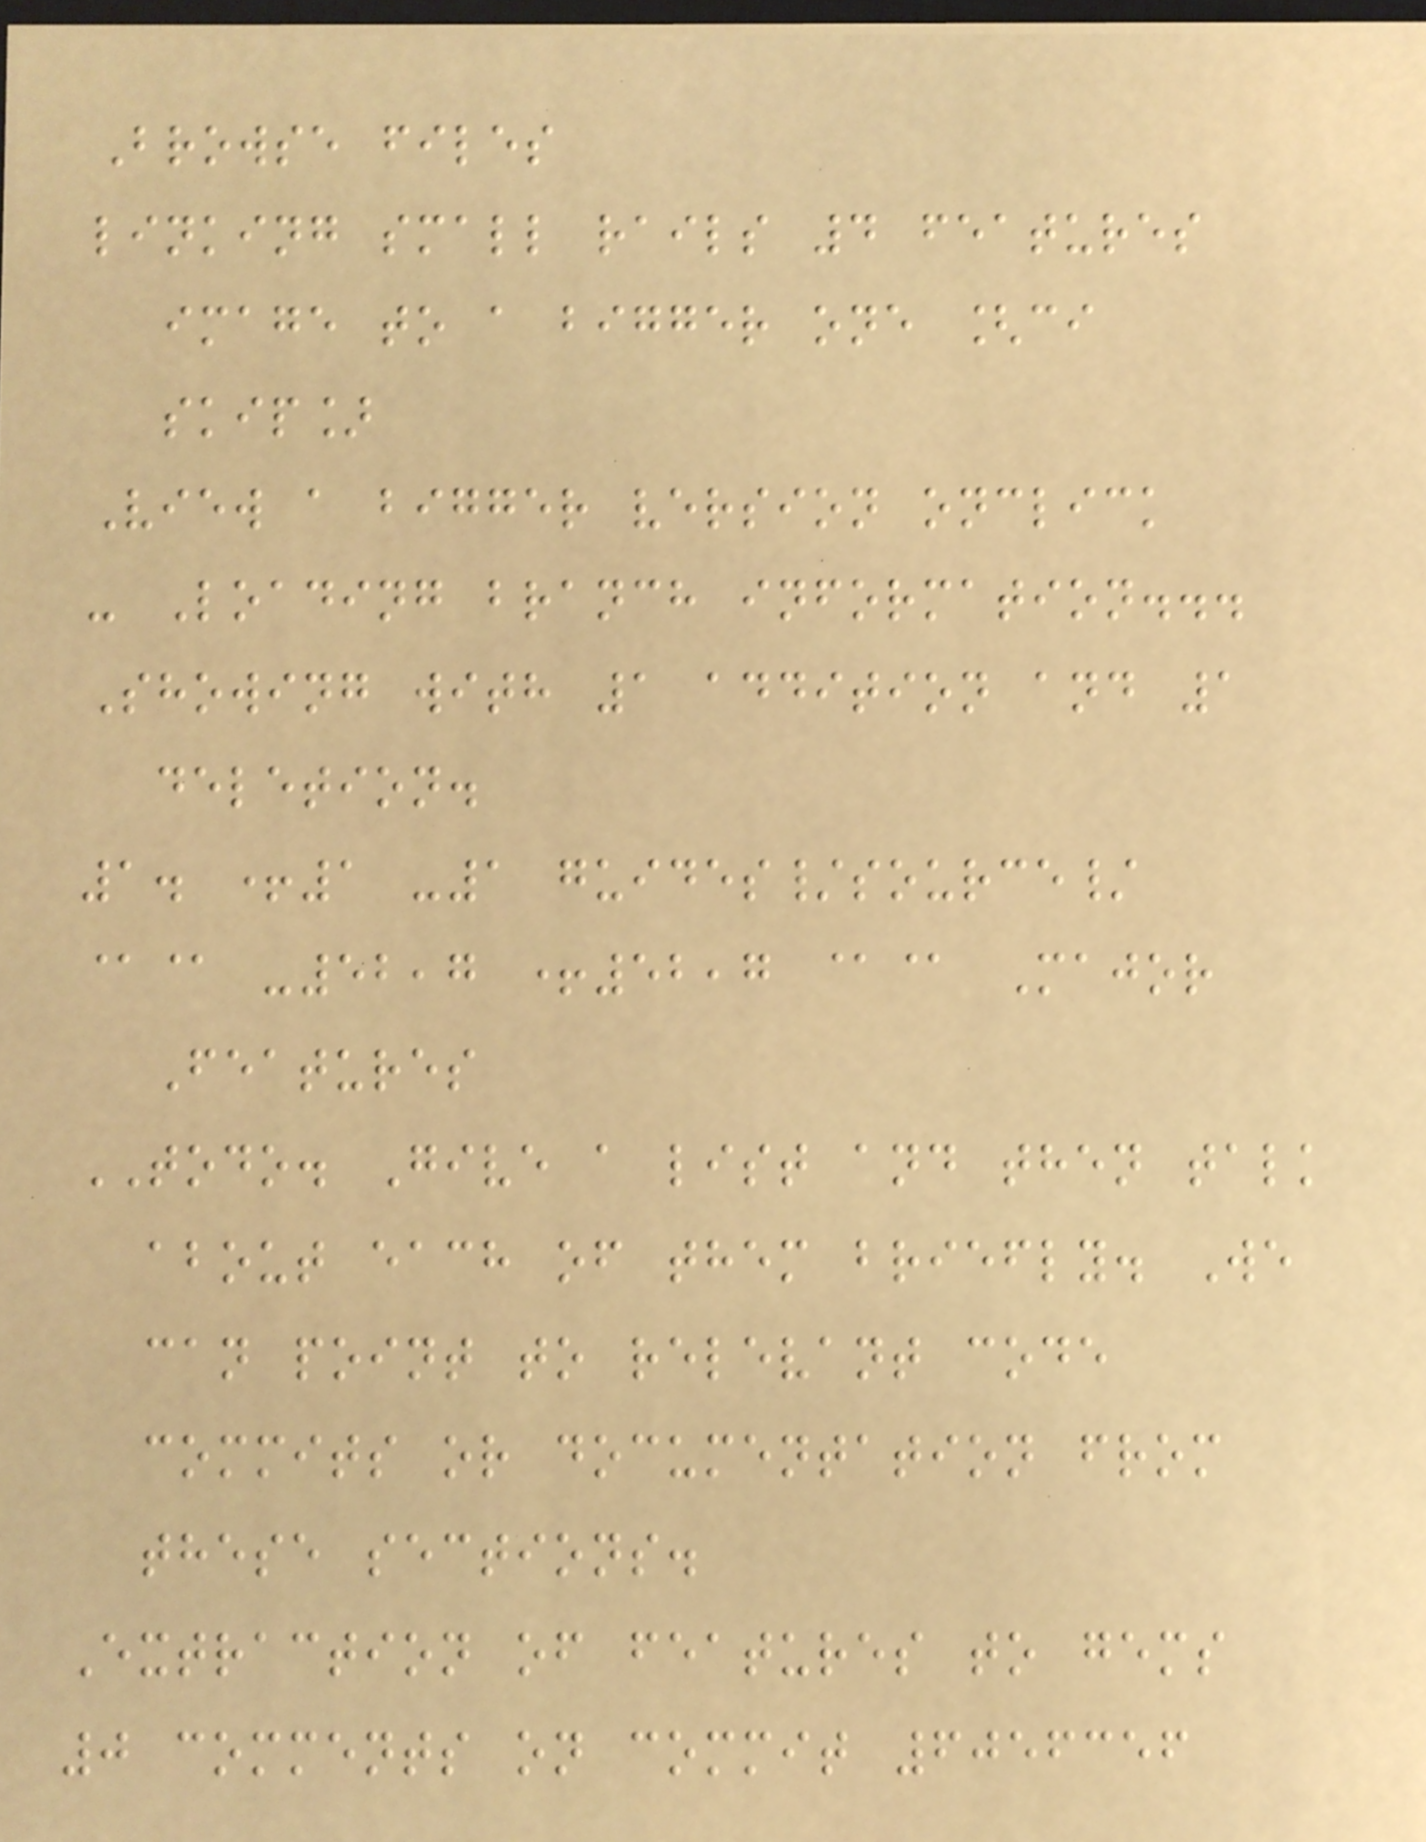Browse files
linking small rails 4 features
image to a bigger one [ci
skip]
View a bigger version onclick
- Loading branch information...
Showing with 1 addition and 1
deletion.
1. +1 -1 guides/source/
@@ -52,7 +52,7 @@ Major
Features
TODO. Give a list and then talk
about each of them briefly. We
can point to relevant code
commits or documentation from
these sections.
Extraction of features to gems
0 comments on commit 6056356
